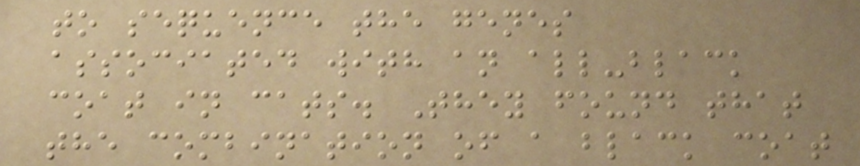to sequence the genes
associated with an all-black
coat in cats. They found that
the combination of a black coat
